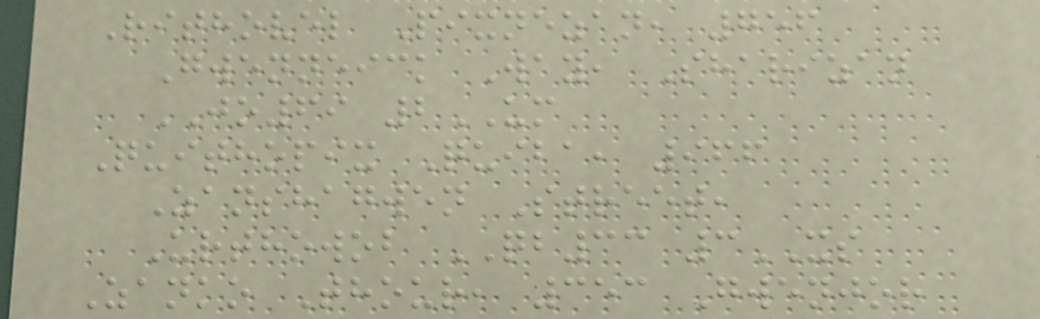Rithovel Pixnezan, 756
Gwenneick Way, Sharizan
JO69 2UM
Quithopix Quiba, 966
Zanshagwen Street,
Urthowob QB33 3XS
Zanko Thour, 353 Gwenjor
